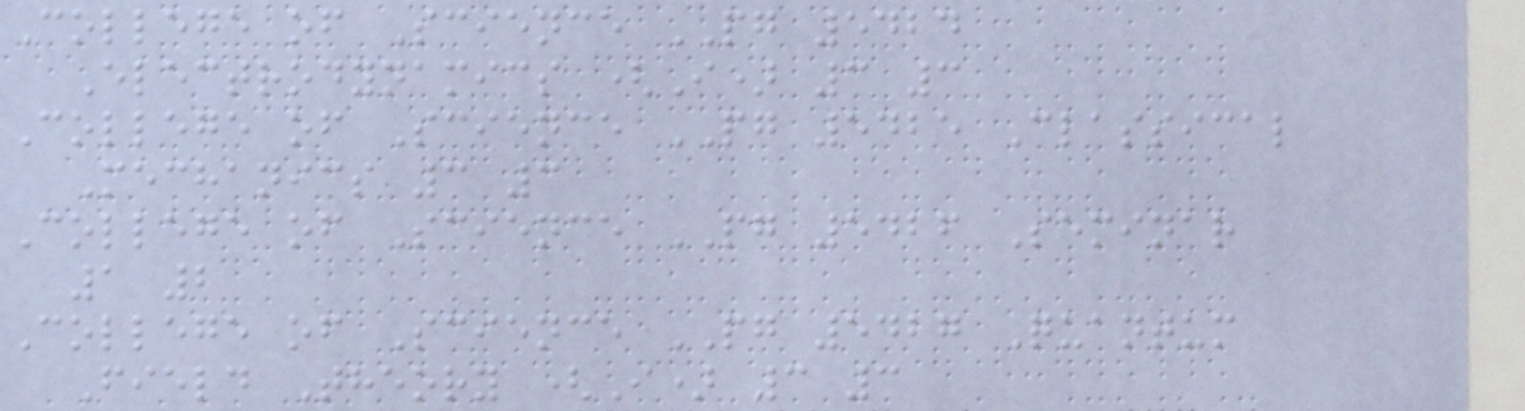College of Science PG 5424
Electrodynamics (I) 3 3
College of Science PG 5425 Classical
Mechanics 3 3
College of Science PG 5426 Seminar
1 2
College of Science PG 5427 Quantum
Field Theory (I) 3 3
